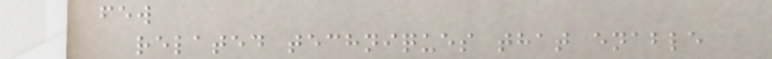few
related techniques that enable
